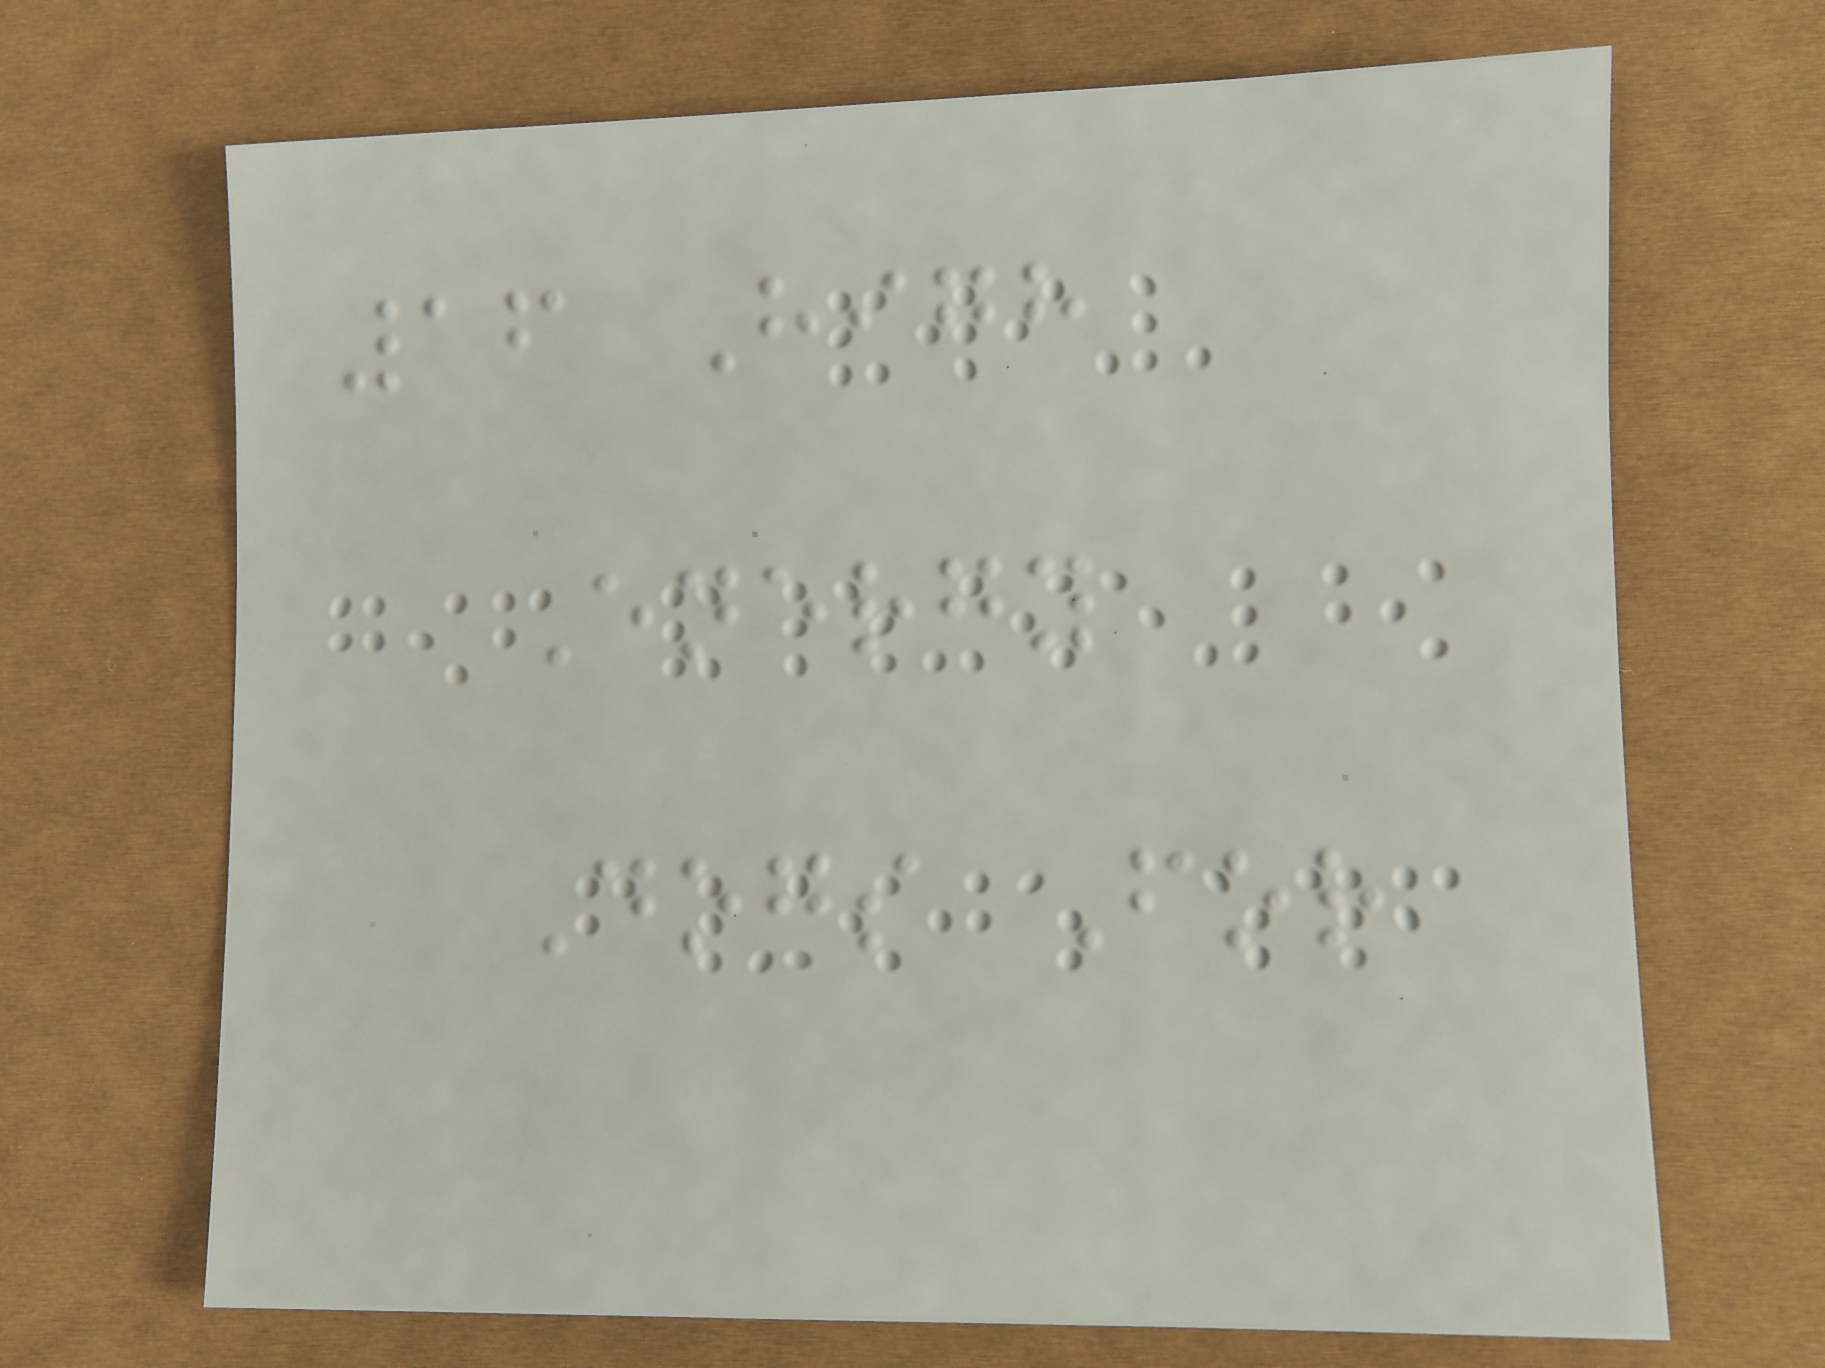16 High
Energy
Dogs For
